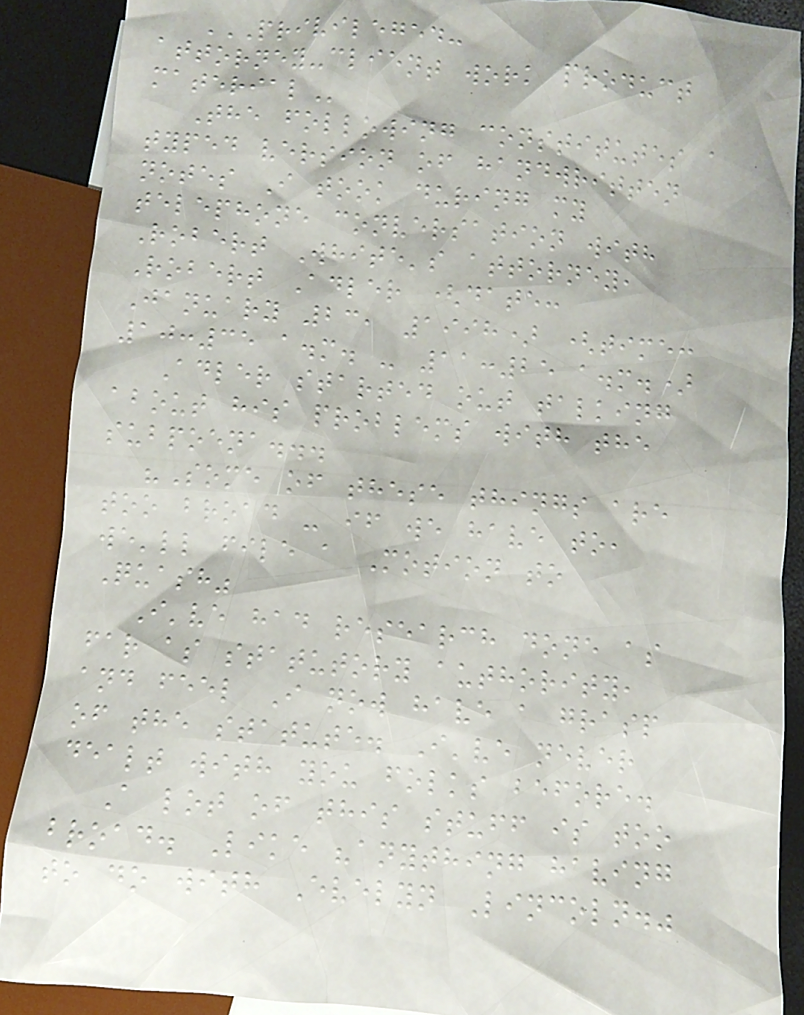PRIVILEGED:
ATTORNEY-CLIENT WORK PRODUCT
MATERIAL
The following constitutes a
typed version of handwritten
notes I took during my
telephone conversation with
Robert White's attorney,
Robert Adler (date:
January 23, 1998) (time:
10:35 a.m. - 11:25 a.m.)
Adler started out talking
about his problems with the
subpoena...
"Some of these things are
too broad - if we have to,
we'll file a Motion to
Quash"
I've had research done as
far as statutory authority,
and feel I now have a grasp
of the statute. I've never
dealt with you folks before.
A lot of this stuff is too
broad. Like "anything having
to do with Evelyn Lincoln."
